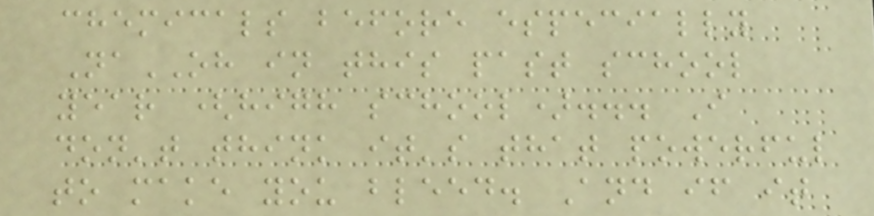chemicals before especially
NaOH in this past school
year (high school)... I
don't think it's that powerful
to make you bleed. And if it
